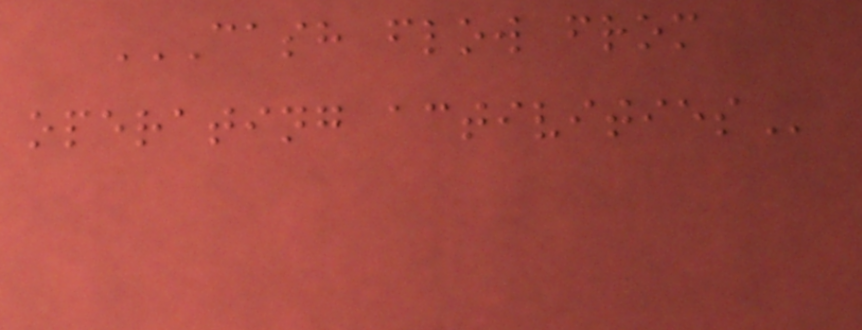CASH FLOW FROM
OPERATING ACTIVITIES
